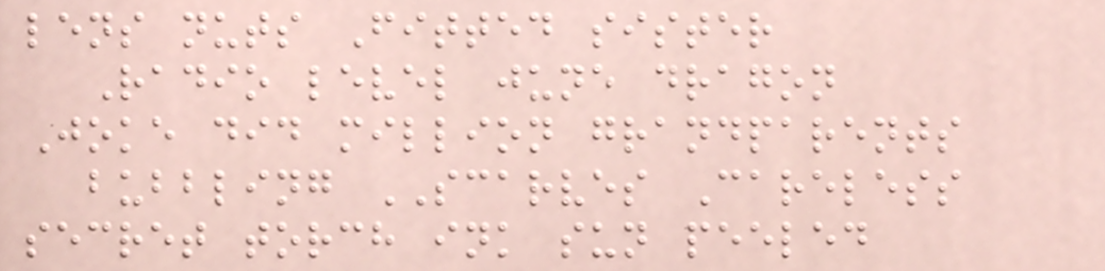lens nuts Fitted sister
Radio level june dragon
Joke did million grandparents
bubbling SCARVES Careless
secret torch ink sun peeled
